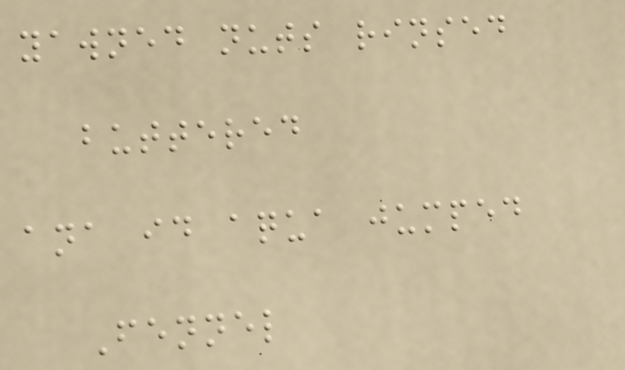yawned nuts rinsed
buttered
ana id aqua jumped
Fennel
